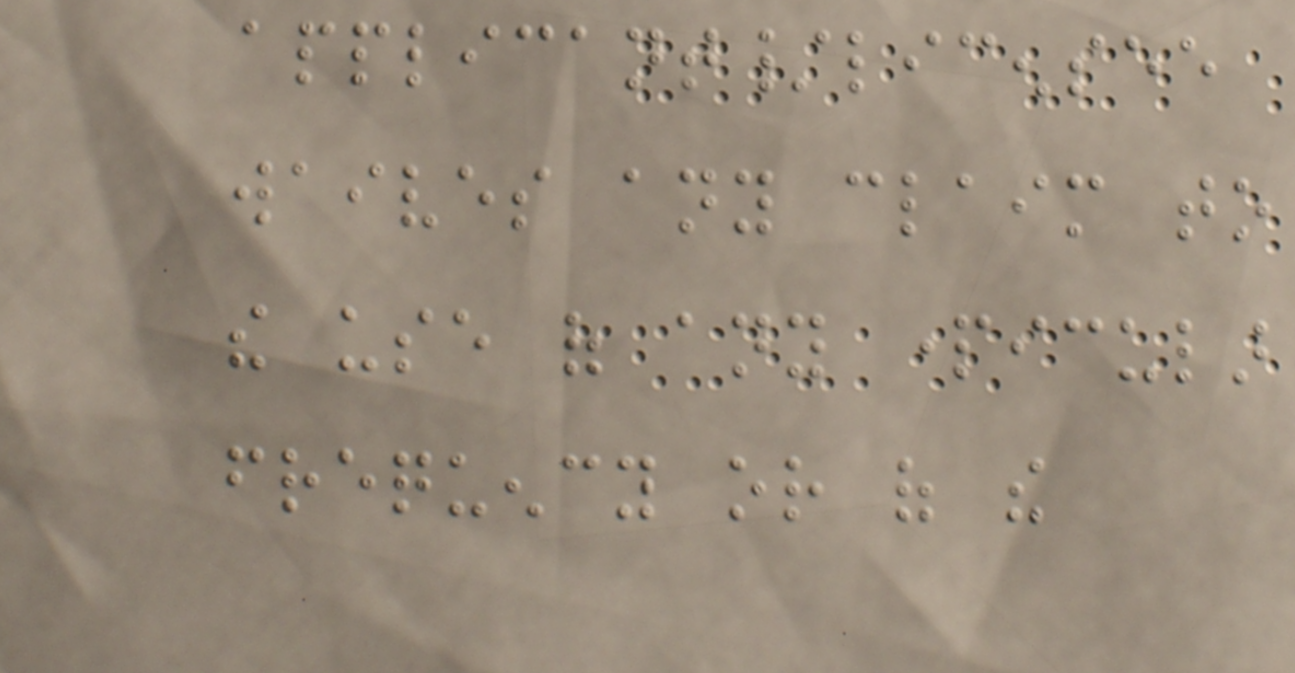applicant/licensee
waives any claim to
the use of any particular
frequency or of the
